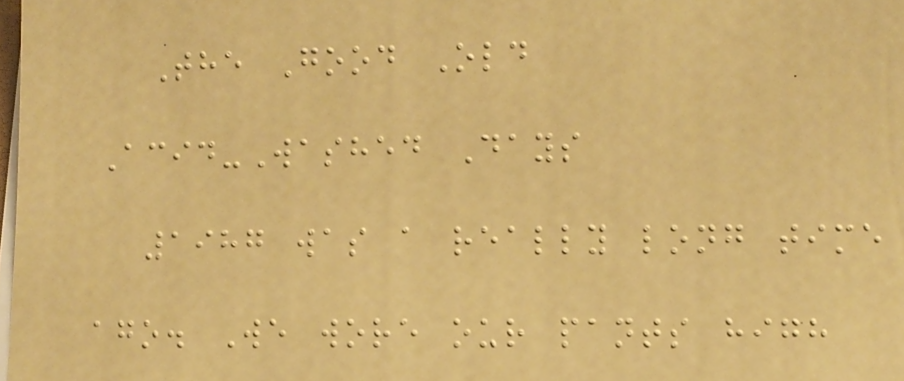The Good Old
Acid-Washed Days
1987 was a really long time
ago. We wore our pants high
